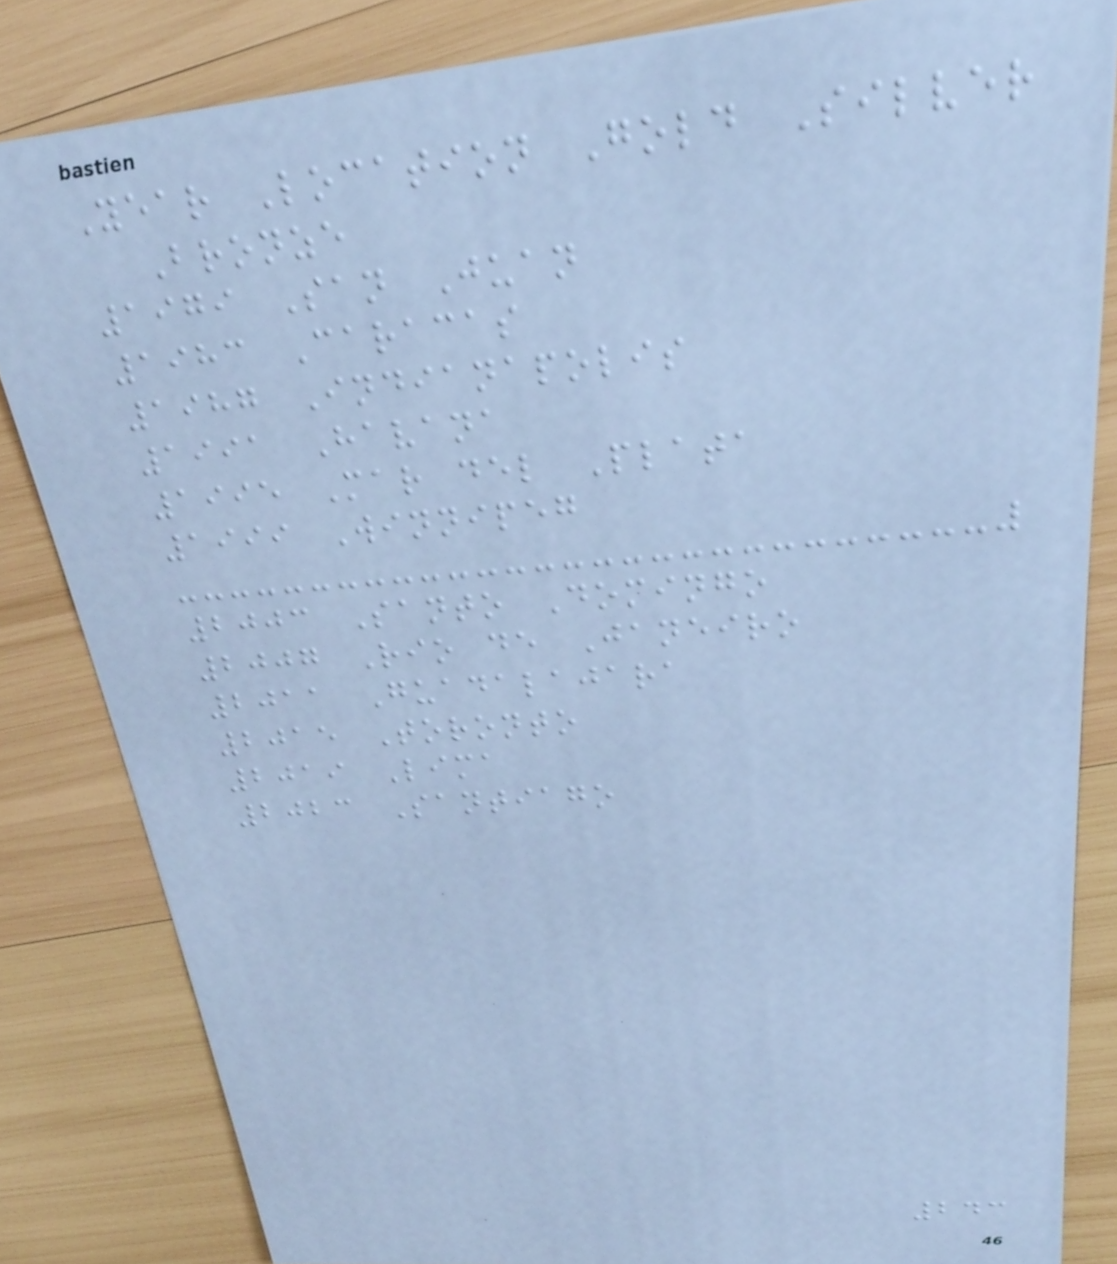Year Location Gold Silver
Bronze
1979 San Juan
1983 Caracas
1987 Indianapolis
1991 Havana
1995 Mar del Plata
1999 Winnipeg
2003 Santo Domingo
2007 Rio de Janeiro
2011 Guadalajara
2015 Toronto
2019 Lima
2023 Santiago
243
